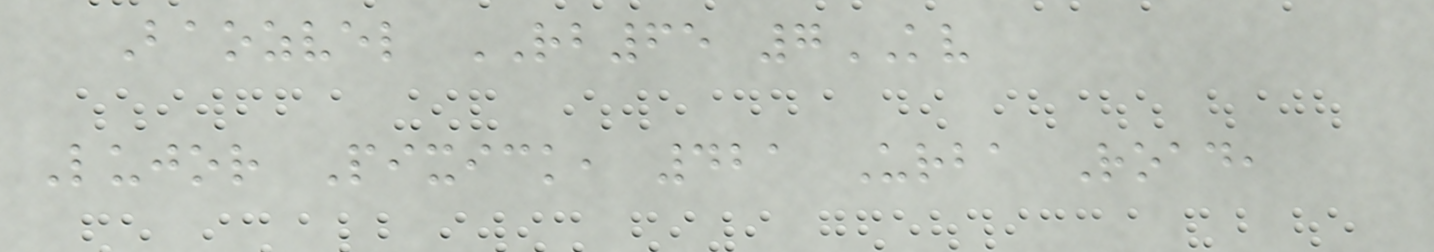Baozvel RB65 7KV
Lujor Pixick, 421 Urba Road,
